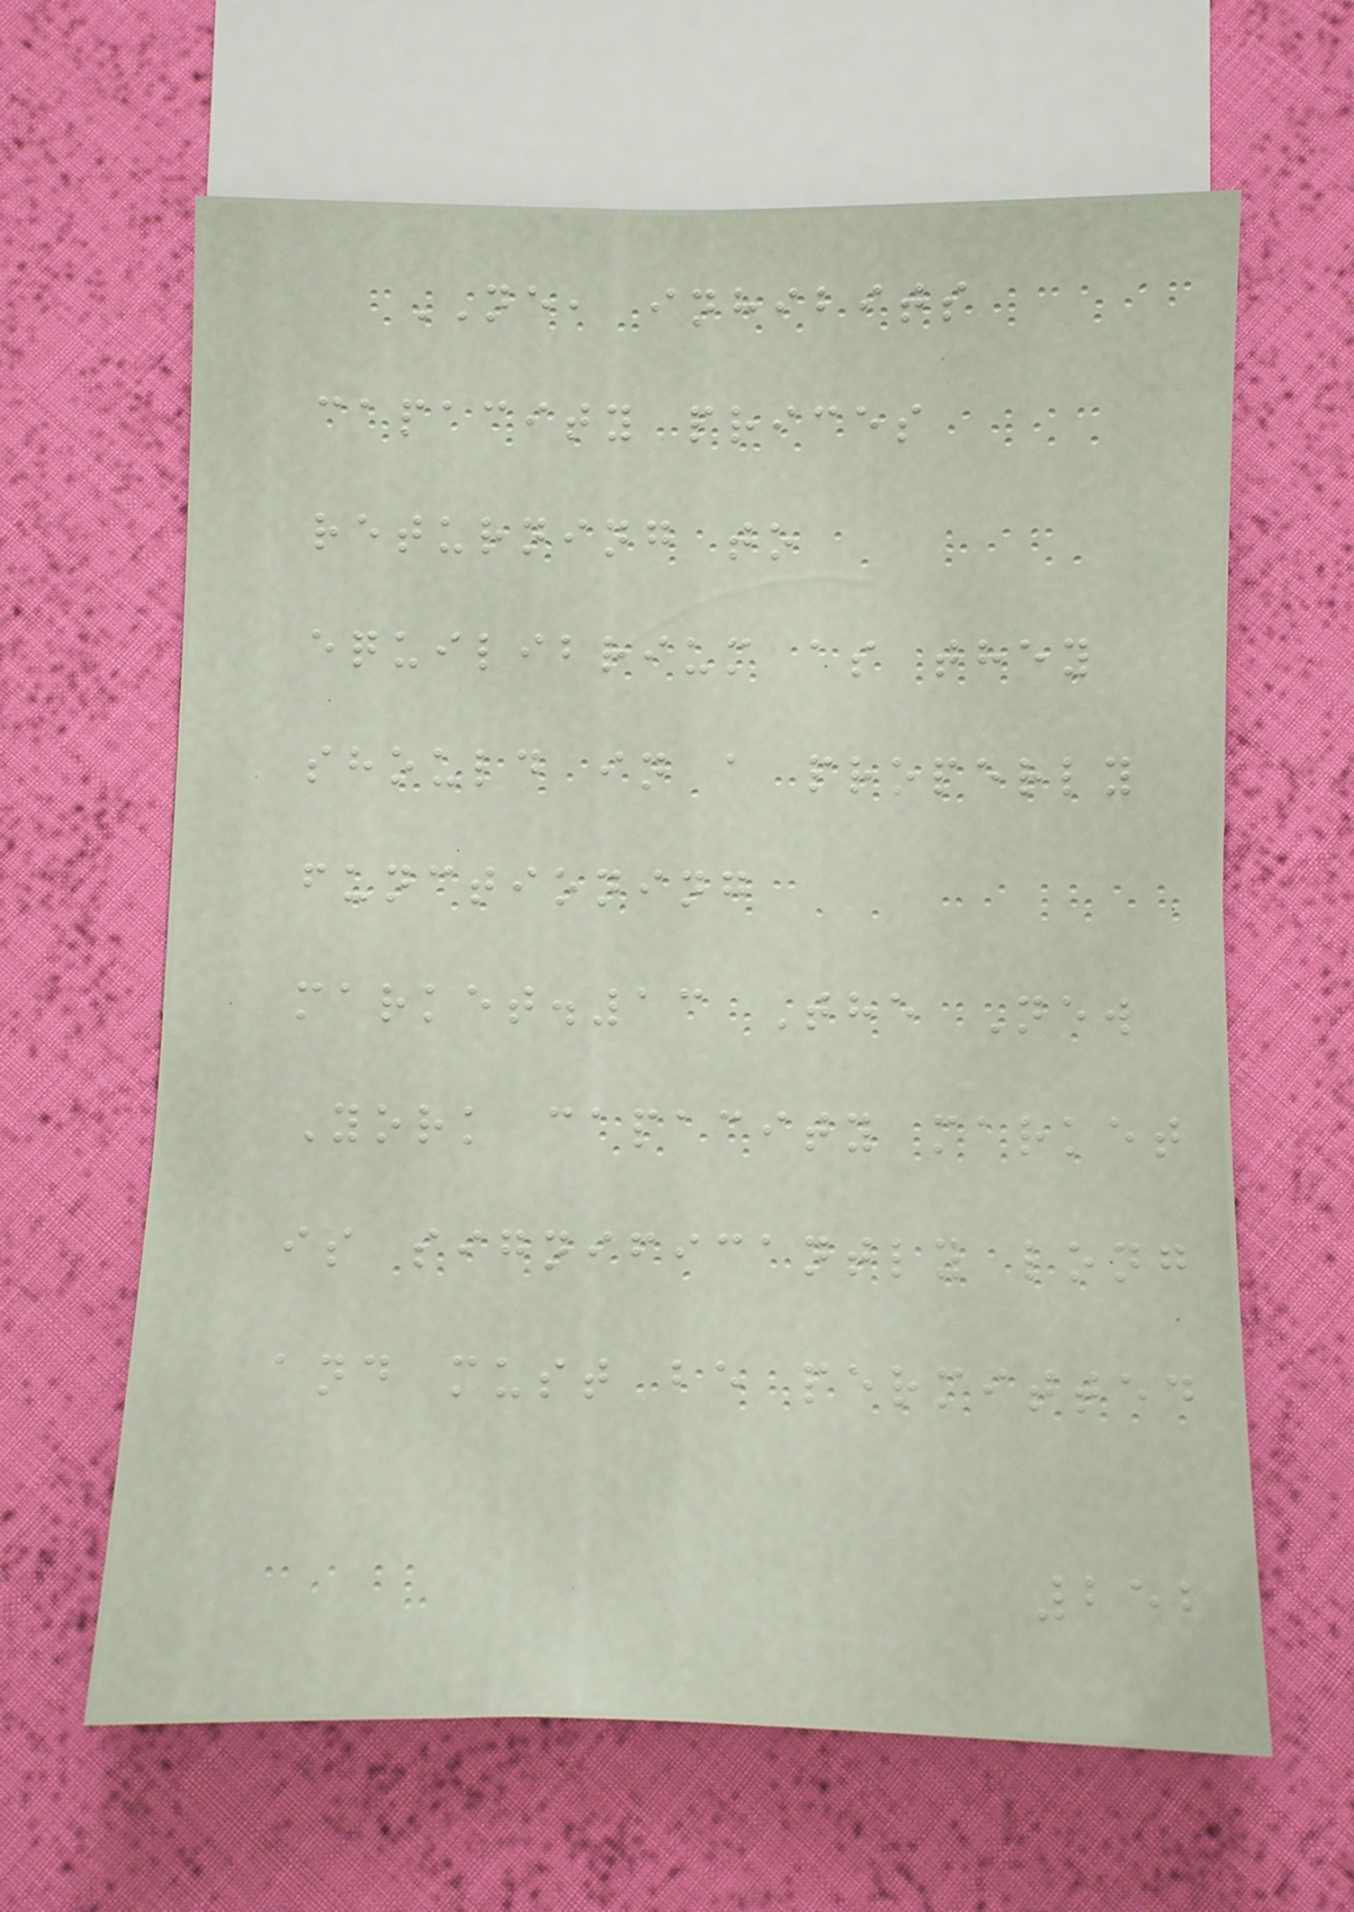NE, inhibits
capacity prices
returning to
equilibrium as they
should in a properly
functioning
market.13 The New
York capacity market
is significantly long
and must be permitted
252
